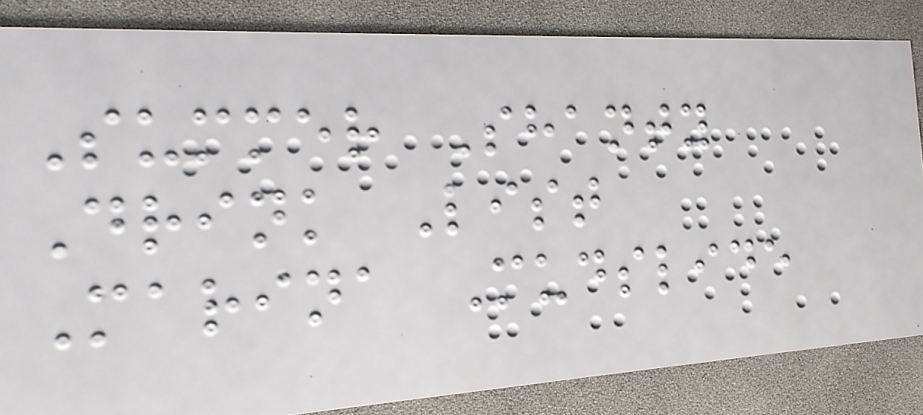Summer Shanty
Drink List
Marina Mudslide
